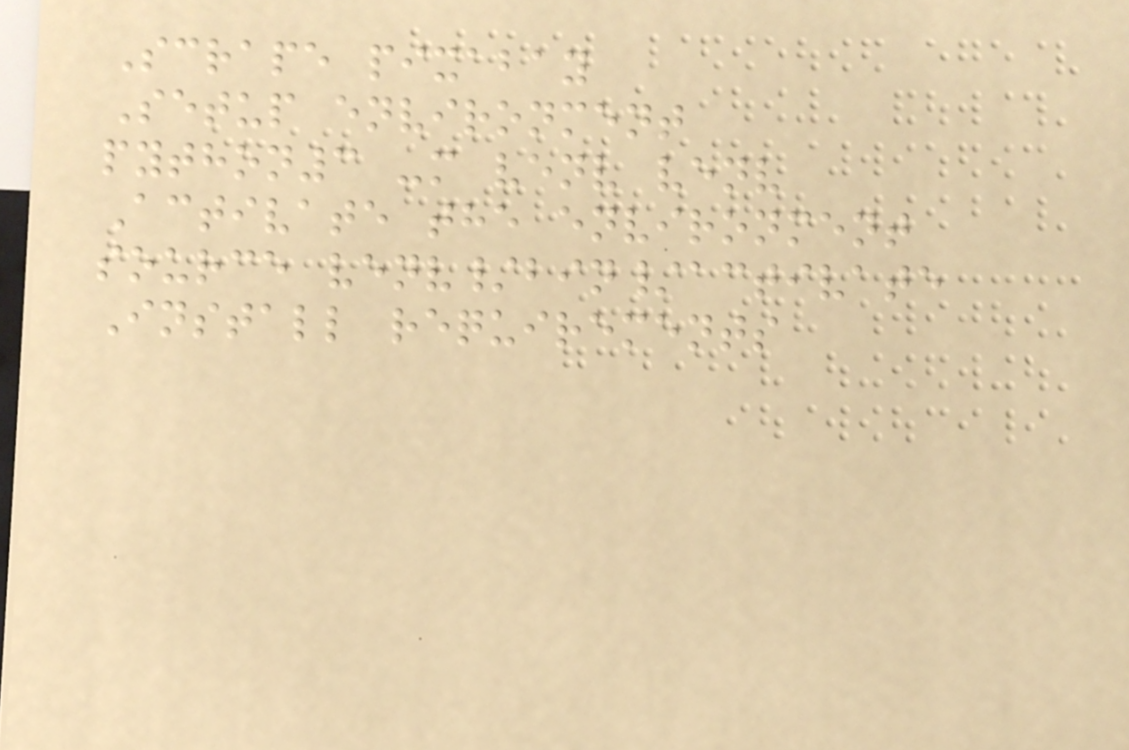Scrape pixabay
Setup environment
python3 -m venv venv
Activate the environment
source venv/bin/activate
Install requirements
